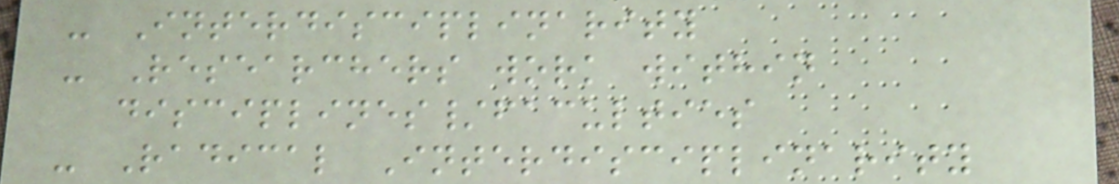- Interdisciplinarity
- Researchers work within
disciplines/faculties
- Radical Interdisciplinarity
